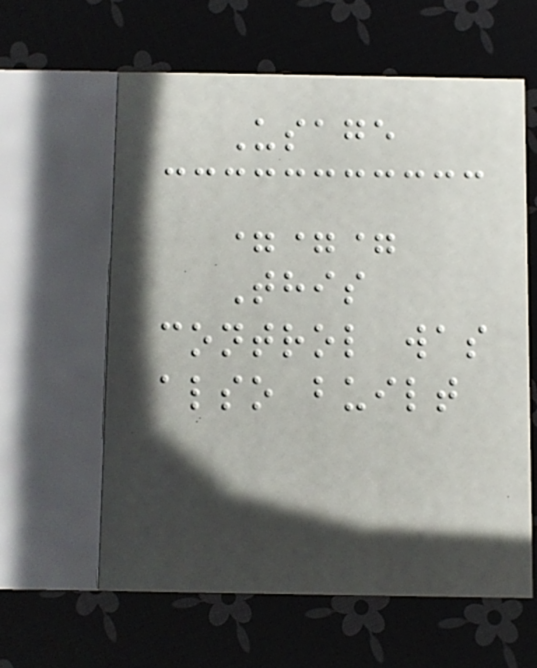Usage
===
This
control was
also built
